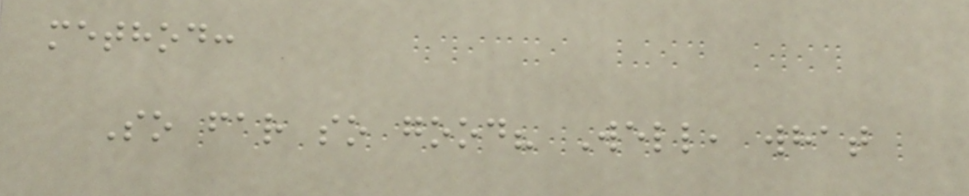method:
So far so good? Well, what
